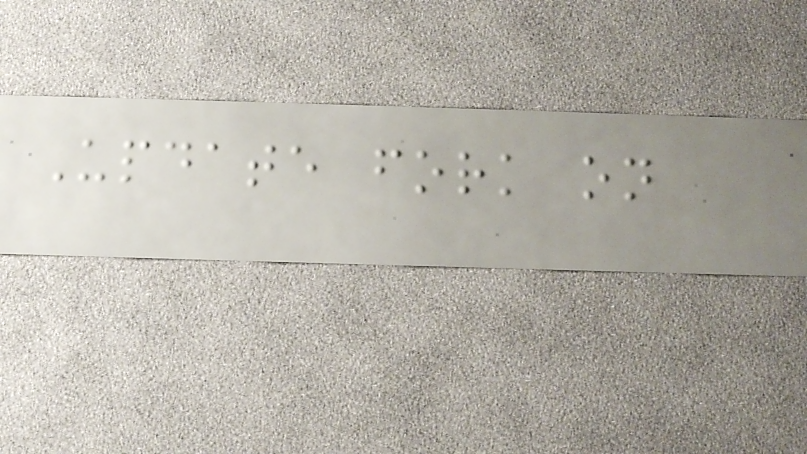Update fork on
